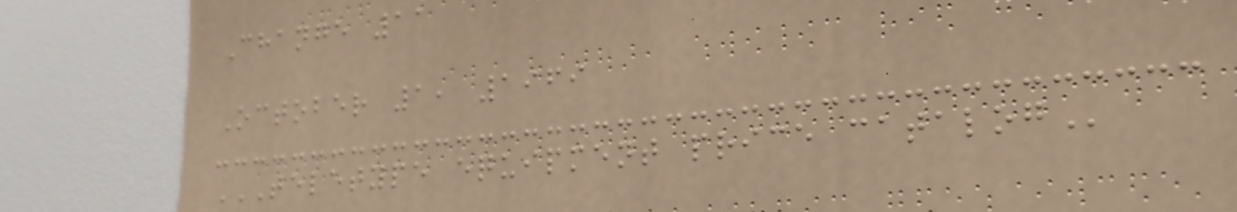Change 11
October 1, 1969
TELETYPE EQUIPMENT PRICE CATALOG
